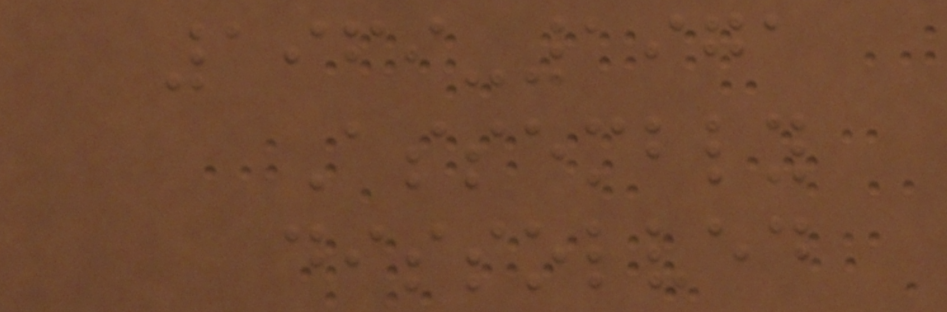1969-1971
Assembly
dissolved
